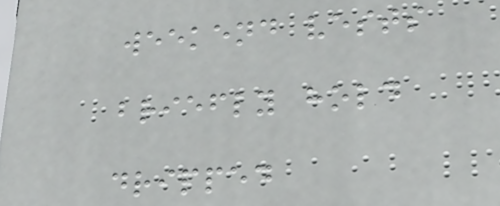weekend vests
briefly hold
dripped
